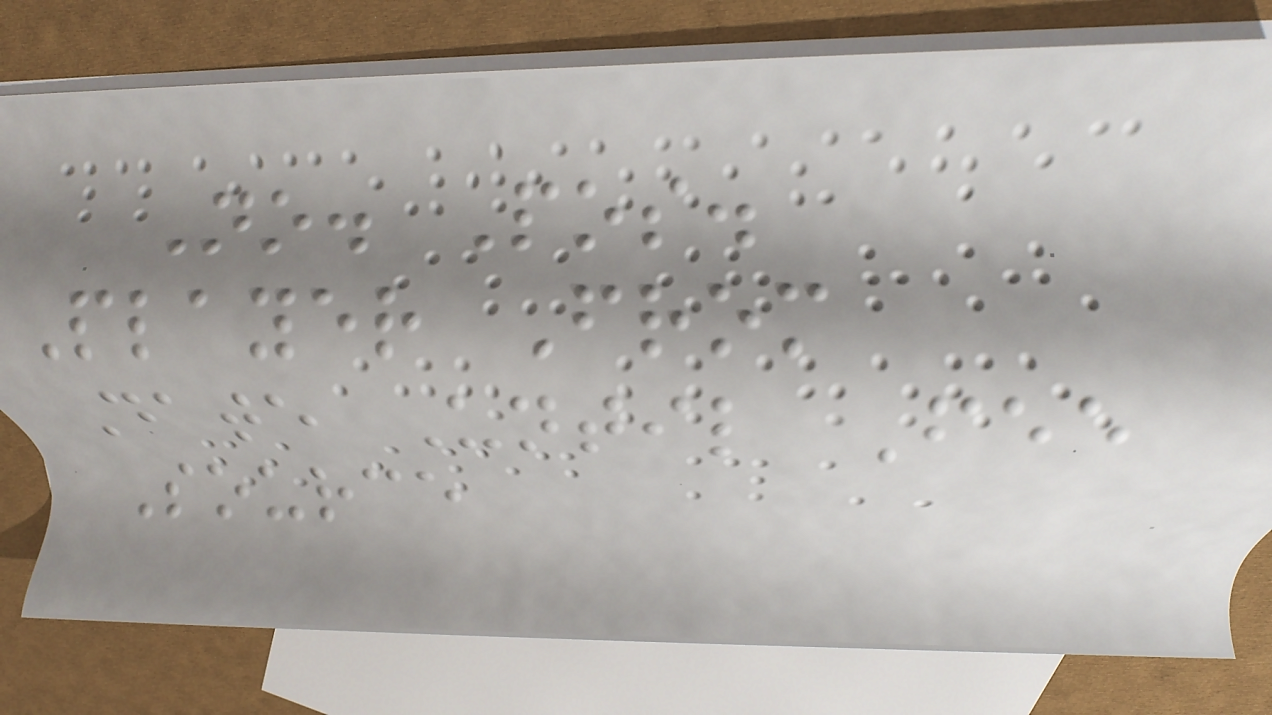No. Pos.
Player From
Date Until Fee
Source
